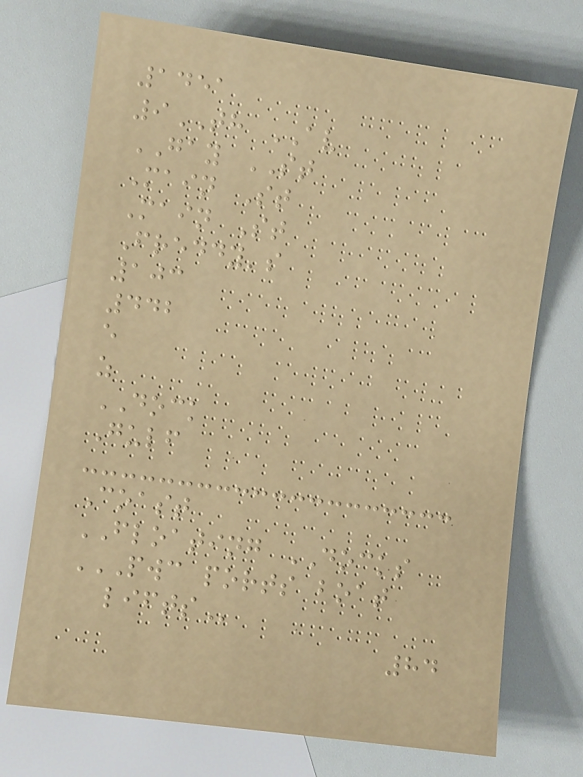1451
9TH AV
GAY ST
Main St
Main St
Freddy's
103
442
e
z
DOCK
Gulf
Coast
FLOATING DOCKS
PWC PORTS BOAT
LIFTS
84
